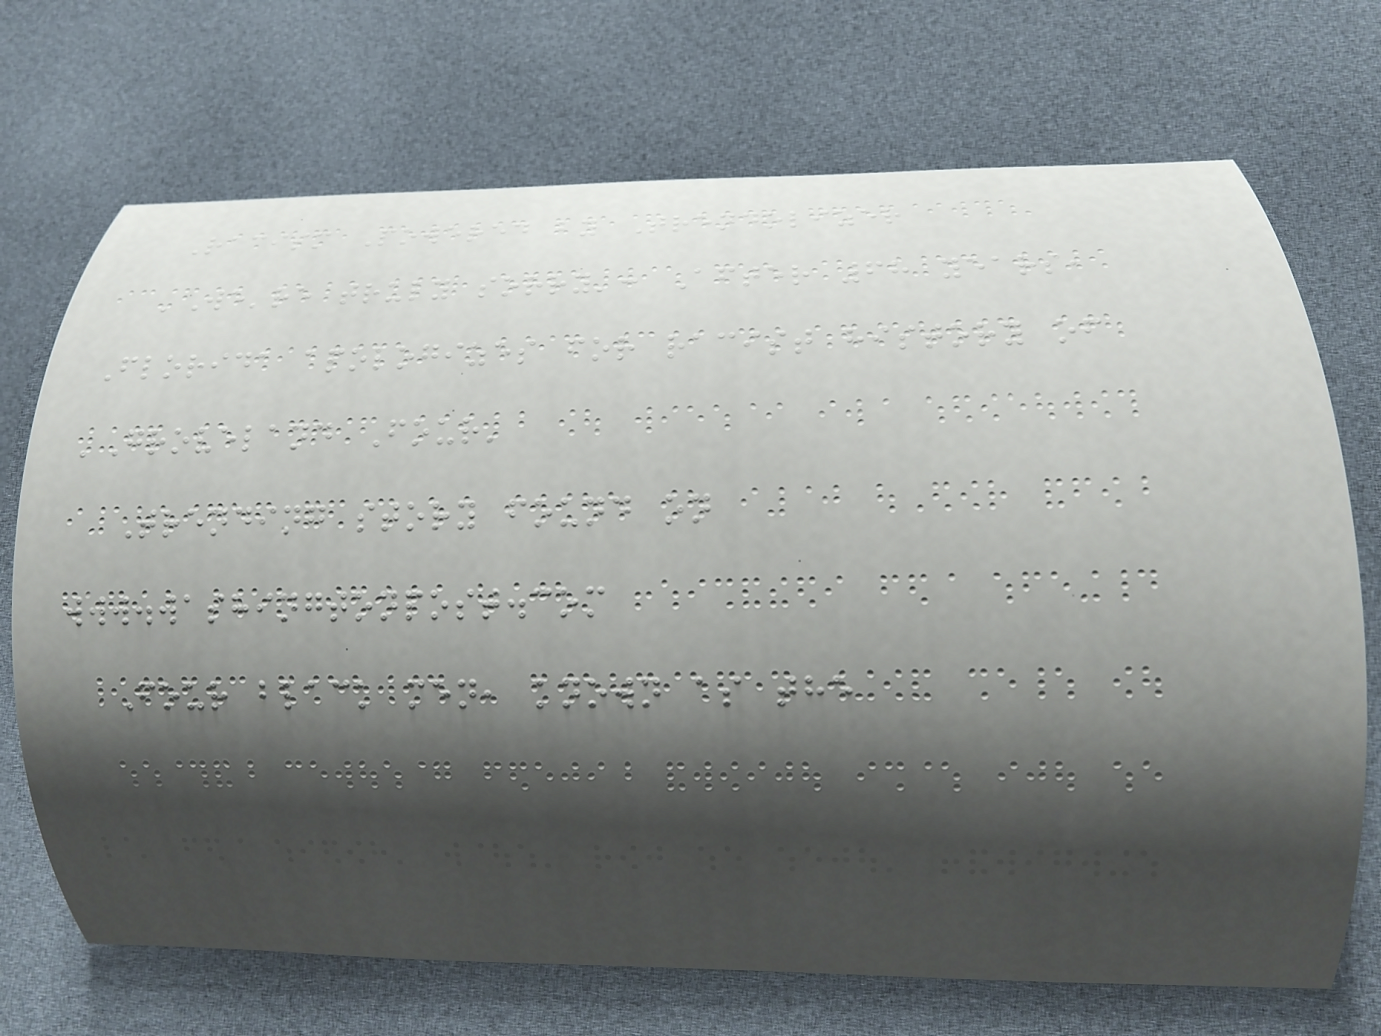Racism Powered by Trendolizer
'We're truly sorry': After 68 years,
Florida apologizes for racist history of
'Groveland Four'
Trending story found on
www.washingtonpost.com
Four black men, known as the
